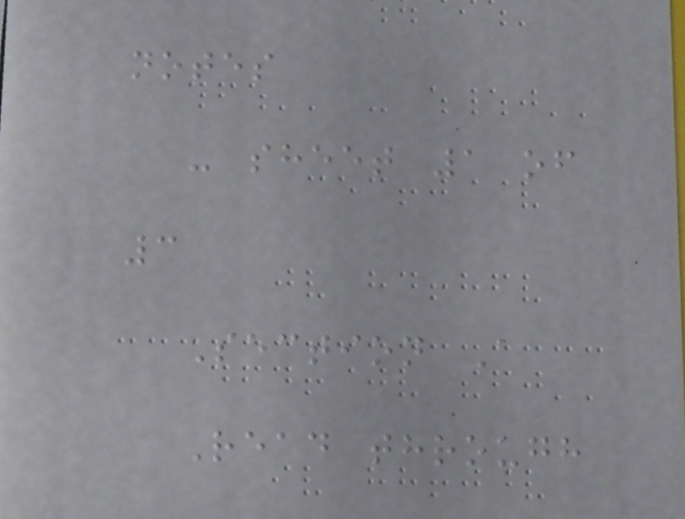notes
- sheet 1 of
3
Section A
Read through
